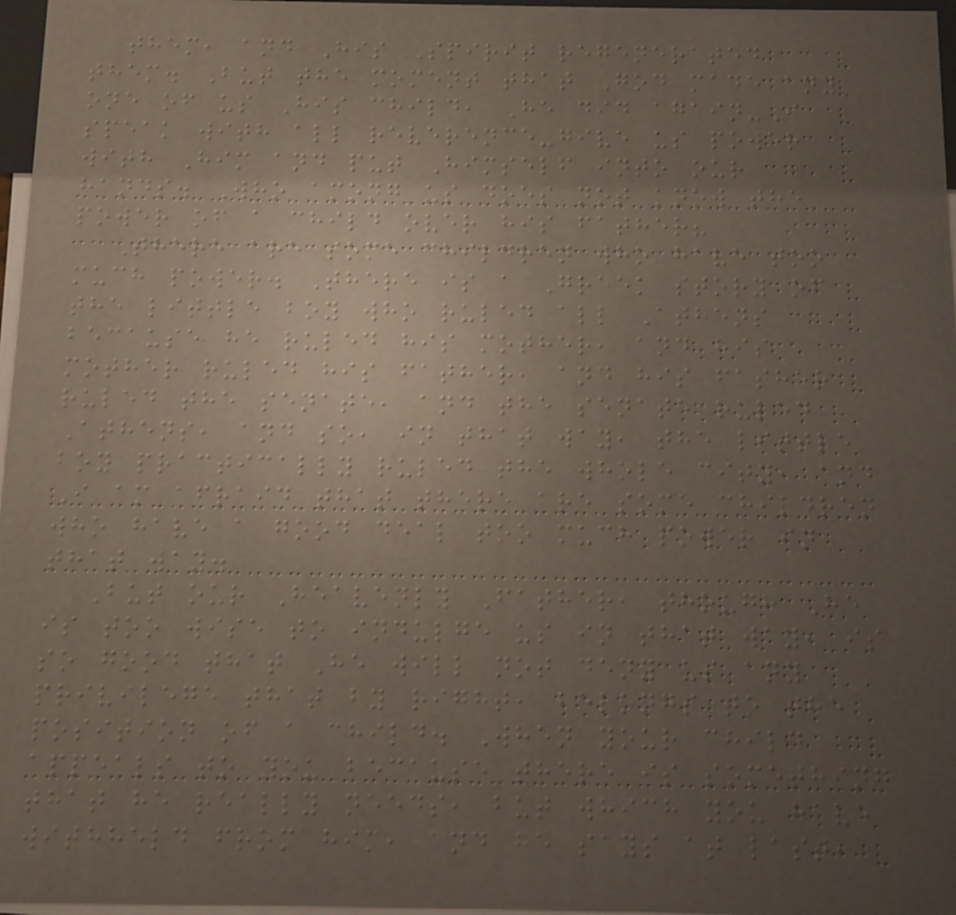them, and His Spirit regenerated
them. But the moment that God made any
one of us His child, He did again-I
speak with all reverence-give us power
with Him and put Himself into our
hands. Who among us does not know the
power of a child over his father?
There are some children who have too
much power. There is a Greek story of
the little boy who ruled all Athens
because he ruled his mother, and his
mother ruled his father, and his father
ruled the senate, and the senate ruled
Athens, and so, in that way, the little
boy practically ruled the whole city, and
I am afraid that there are some children
who have a good deal too much power in
that way.
But our Heavenly Father, though He
is too wise to indulge us in that way, is
so good that He will not deny us any
privilege that by right, belongs to the
position of a child. When your child
appeals to you because there is something
that he really needs, but which you have
withheld from him, and he says at last,
